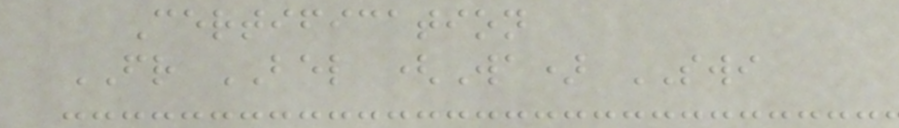Certification
FR BEL (Wa) SWI
